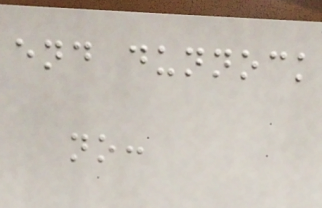end dunnock
no:
